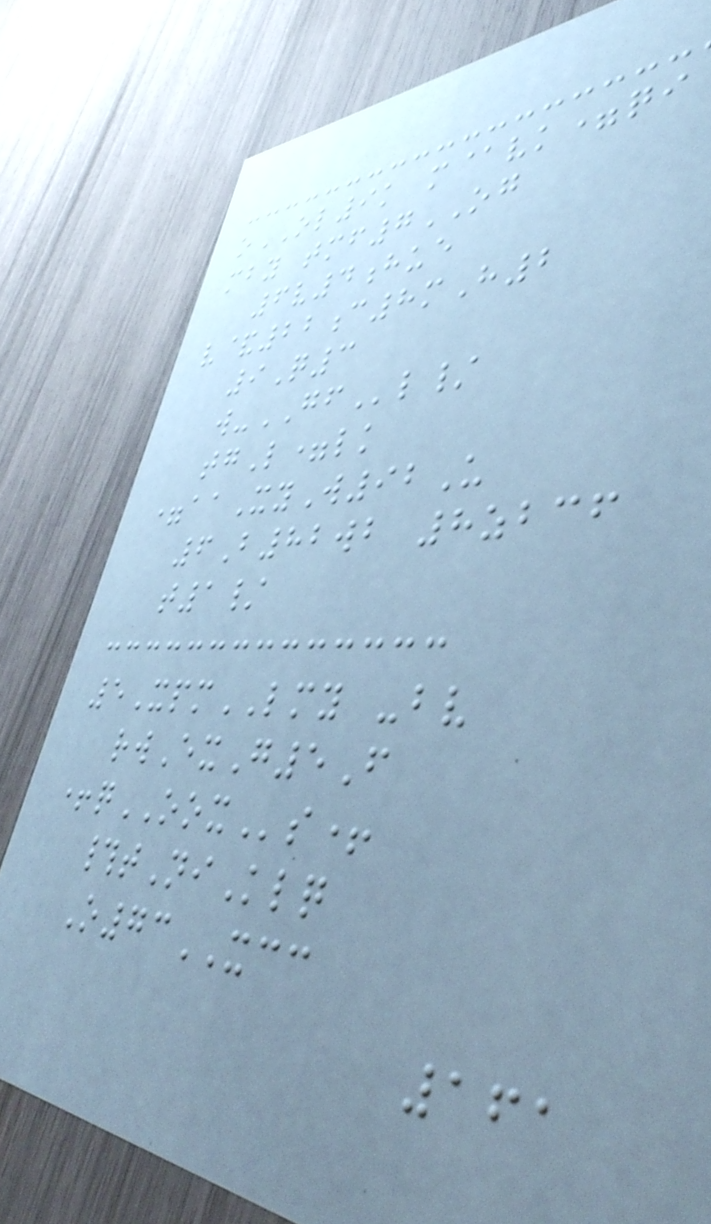oOL9k m@vk=qi
mby tmf7OG
6v4hue
v&22c8mH2
9Q3
w-GFl/
tgL=lk
=aaXyW92U
6B82wb 8zbcf
t1/
5XpmLMY -bv
rwExG5F
+qOOXs+
#tNiKlq
O73XCC
161
